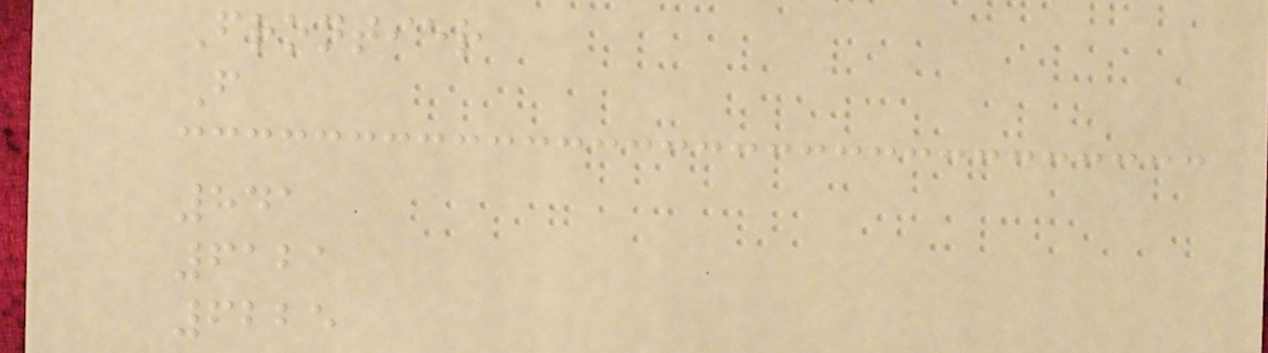Frontier
F
841
6121
6225
